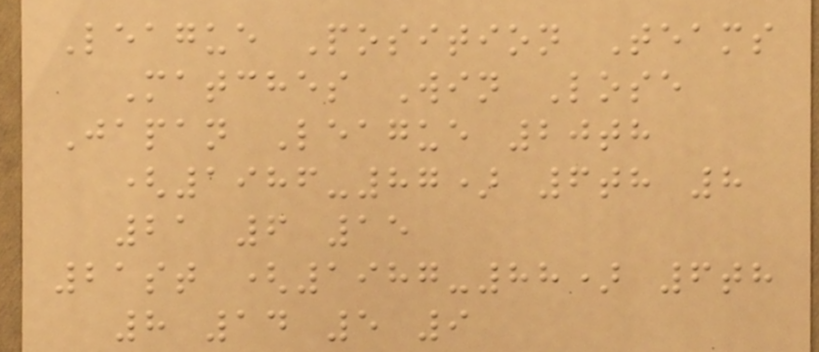League Position Teams
Matches Win Lose
Japan League 20th
(1986-87) 6th 8
21 6 15
21st (1987-88) 6th
8 14 5 9
